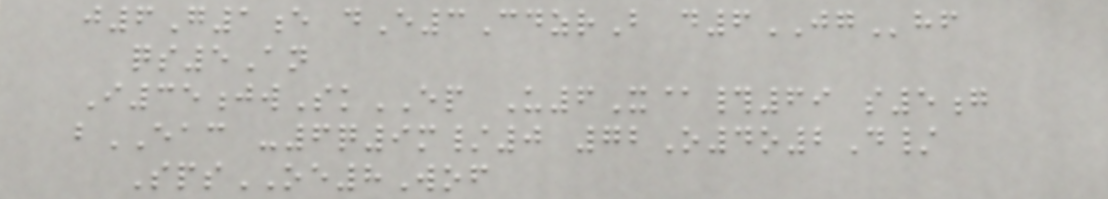j6G1e dE3CdzrB d6JGhf
qs5An
I35jwSkEP U6X@#69 s5g
bEAC -6q9m/0 72O4o2D/
SpsOE8Wof
